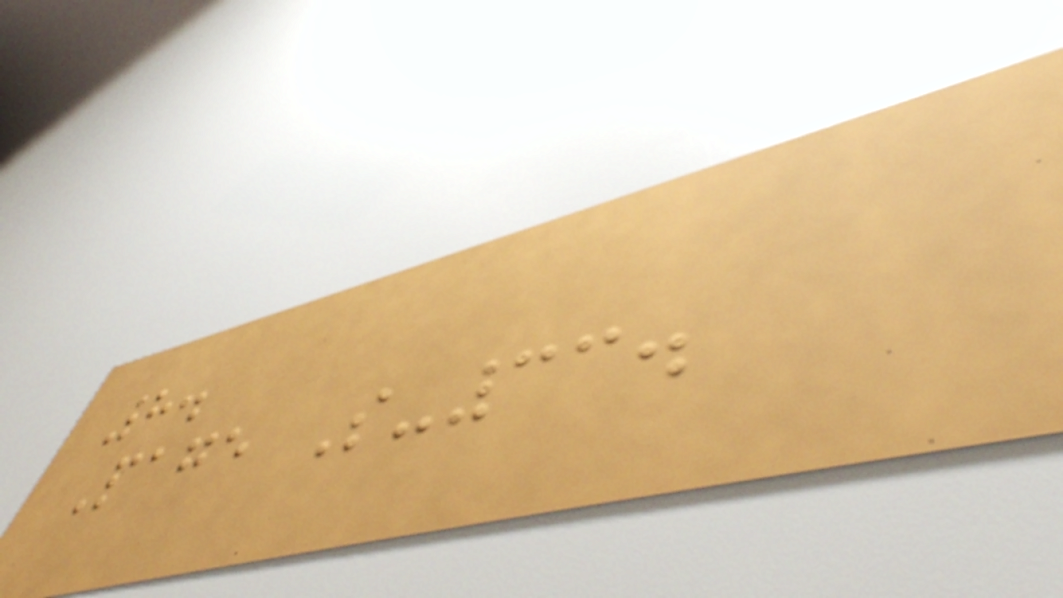8.
Page S-33.
